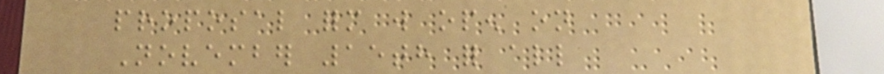proposal form will open on
November 15th for all
